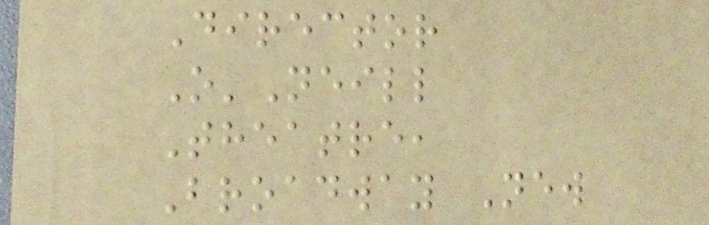Director
O'Neill
Theatre,
Broadway New
